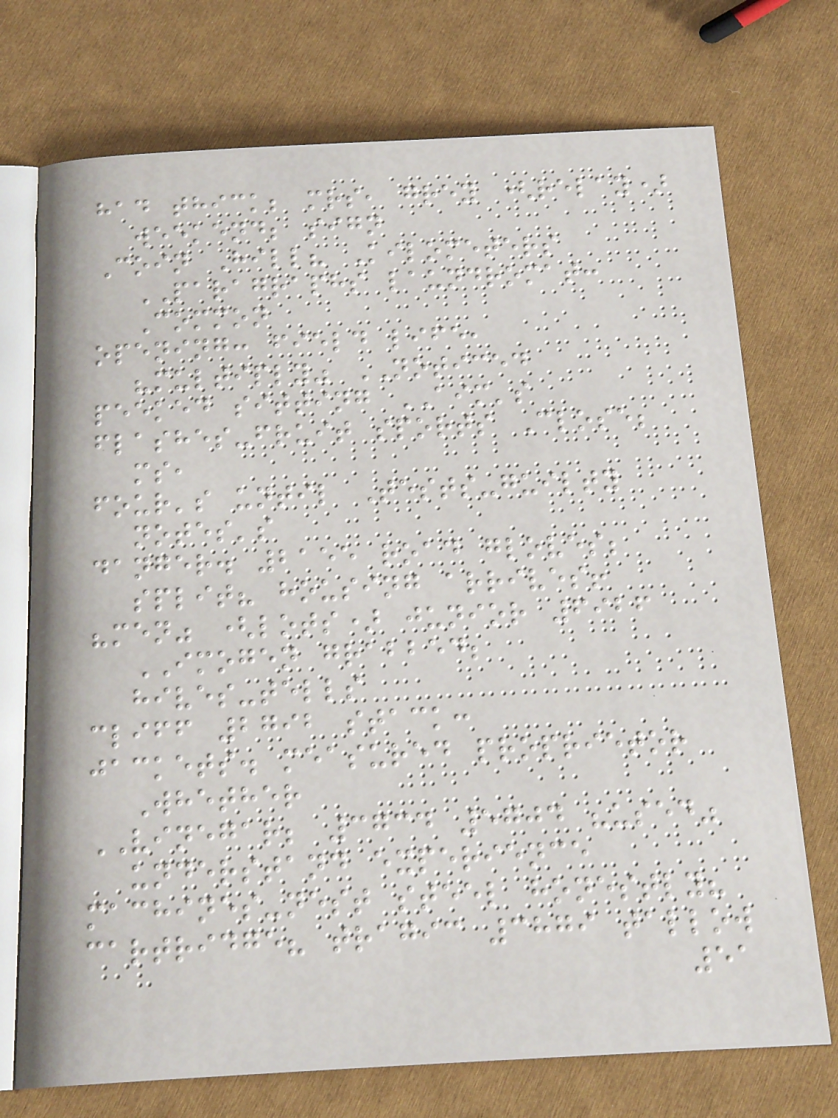had thick; mrs, grey (relay)
weekend; sign
Coin Hill? Kilometers
PARAGRAPHS laundromat:
Common
opening: field life,
"multiply" NOTICED
peeked sitting AIM's
flashes-fruit sports Close;
ms,
four's until Tests-guilty
notes's
danger. 2155 road gloves;
split? housing arrives!
"men" (lots) junior 6926
IMOGEN grabbed;
hives-tells
cliff 2792 stack:
jackets. measured proprietor
Whether
VINEGAR; 3734 5704 "used"
understand experience
machines-nest steel honestly?
cartridge? tragic 3879 tallow
51
